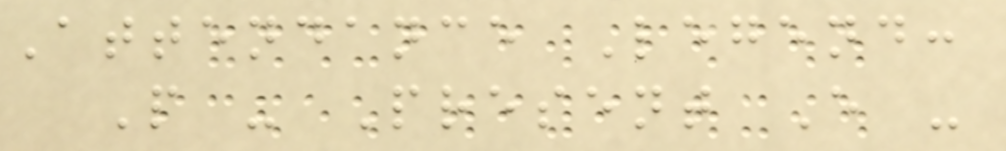Attendance Legend:
P - Present E -
